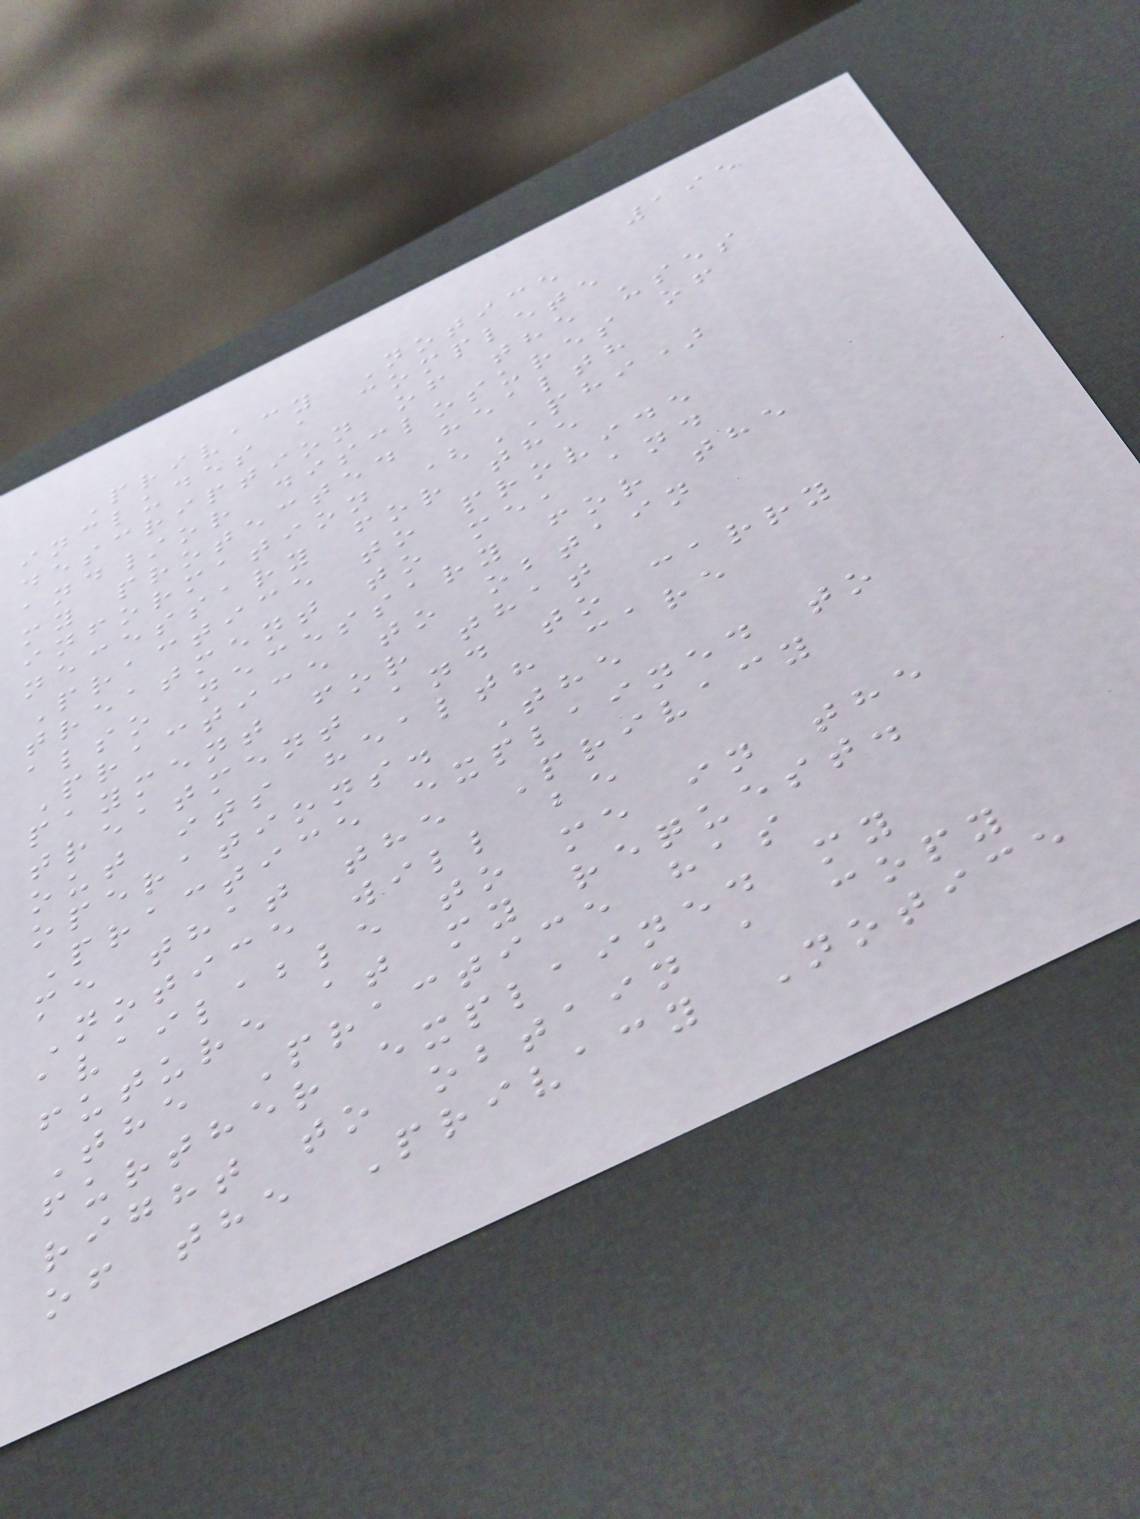195
Privacy Notice
includes a complete
description of the uses
and/or disclosures of
my protected health
information (PHI)
necessary for the
Practice to provide
treatment to me, and
also necessary for the
Practice to obtain
payment for that
treatment and to carry
out its health care
operations. The
Practice explained to
me that the Privacy
Notice will be
available to me in the
future at my request.
The Practice has
further explained my
right to obtain a copy
of the Privacy Notice
